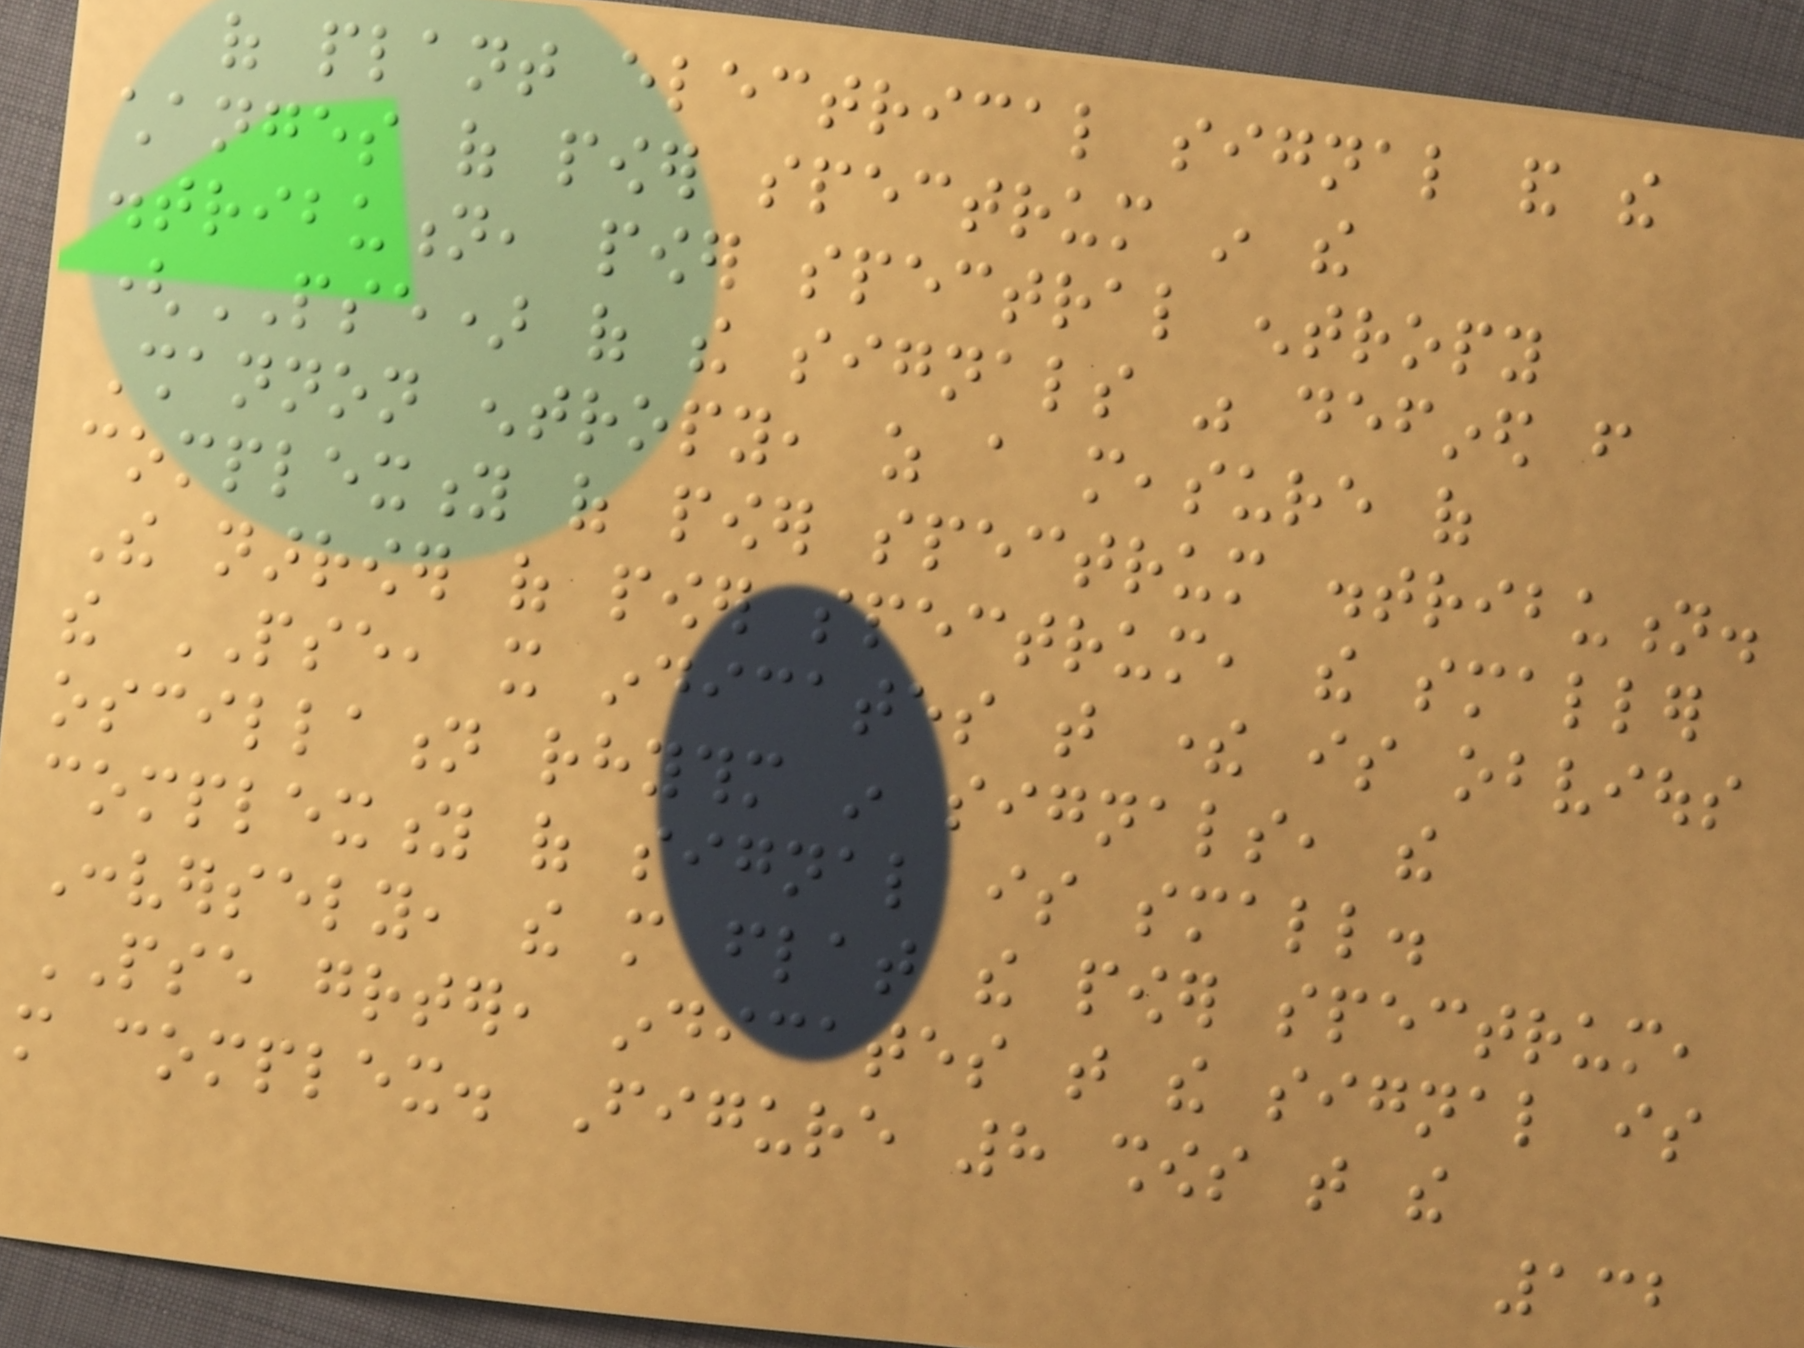of plant electrical signal and the
changes of power spectrum in the
distribution, power spectral entropy
(PSE) of the signals was defined from
Shannon entropy, as a measure of
complexity of power spectrum distribution.
The narrower of power spectrum, the smaller
the PSE, it indicates that there is obvious
oscillation rhythm in signals, the
complexity of signal is small.
Conversely, the more flat the power spectrum,
PSE greater, indicates that the signal is
more complex. Figure 8 shows that the
132
